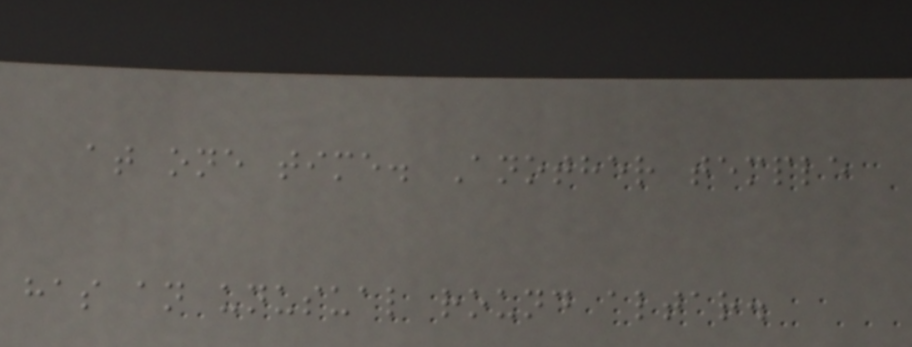at one time. Another temple
has an unusual round altar.
